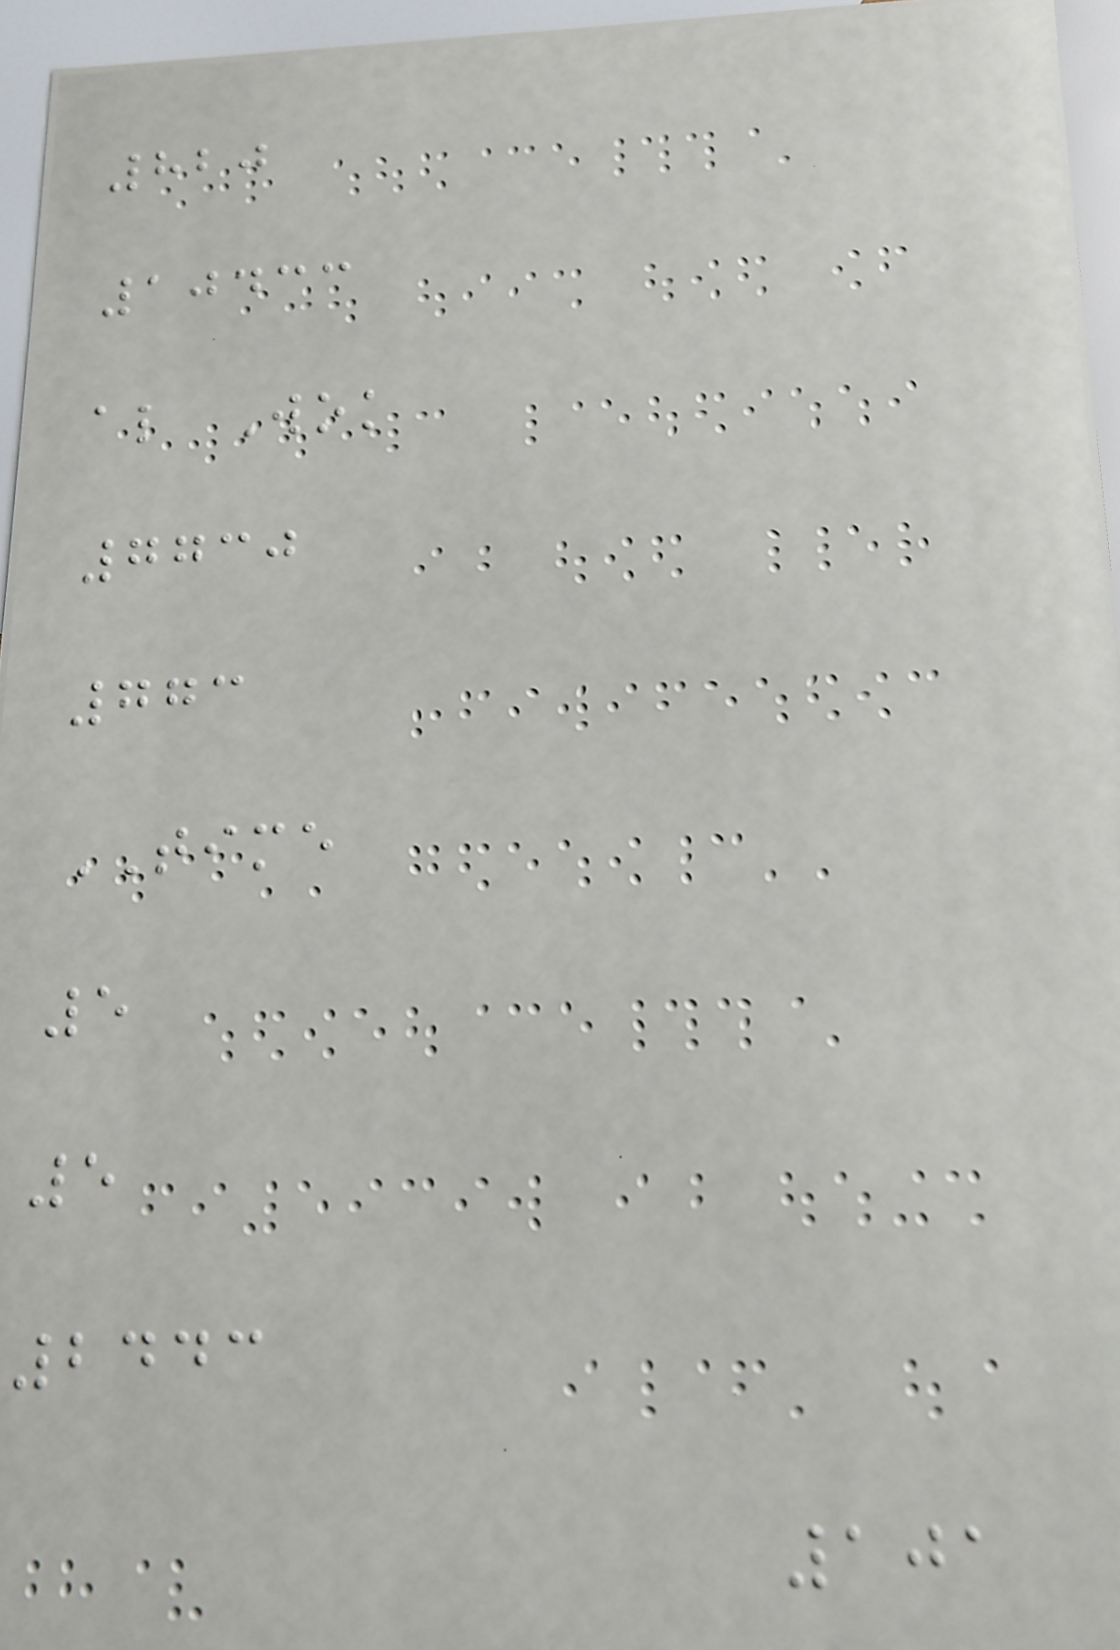820
10433
al Wok
7730
773
TIME
5
5
2443
101
